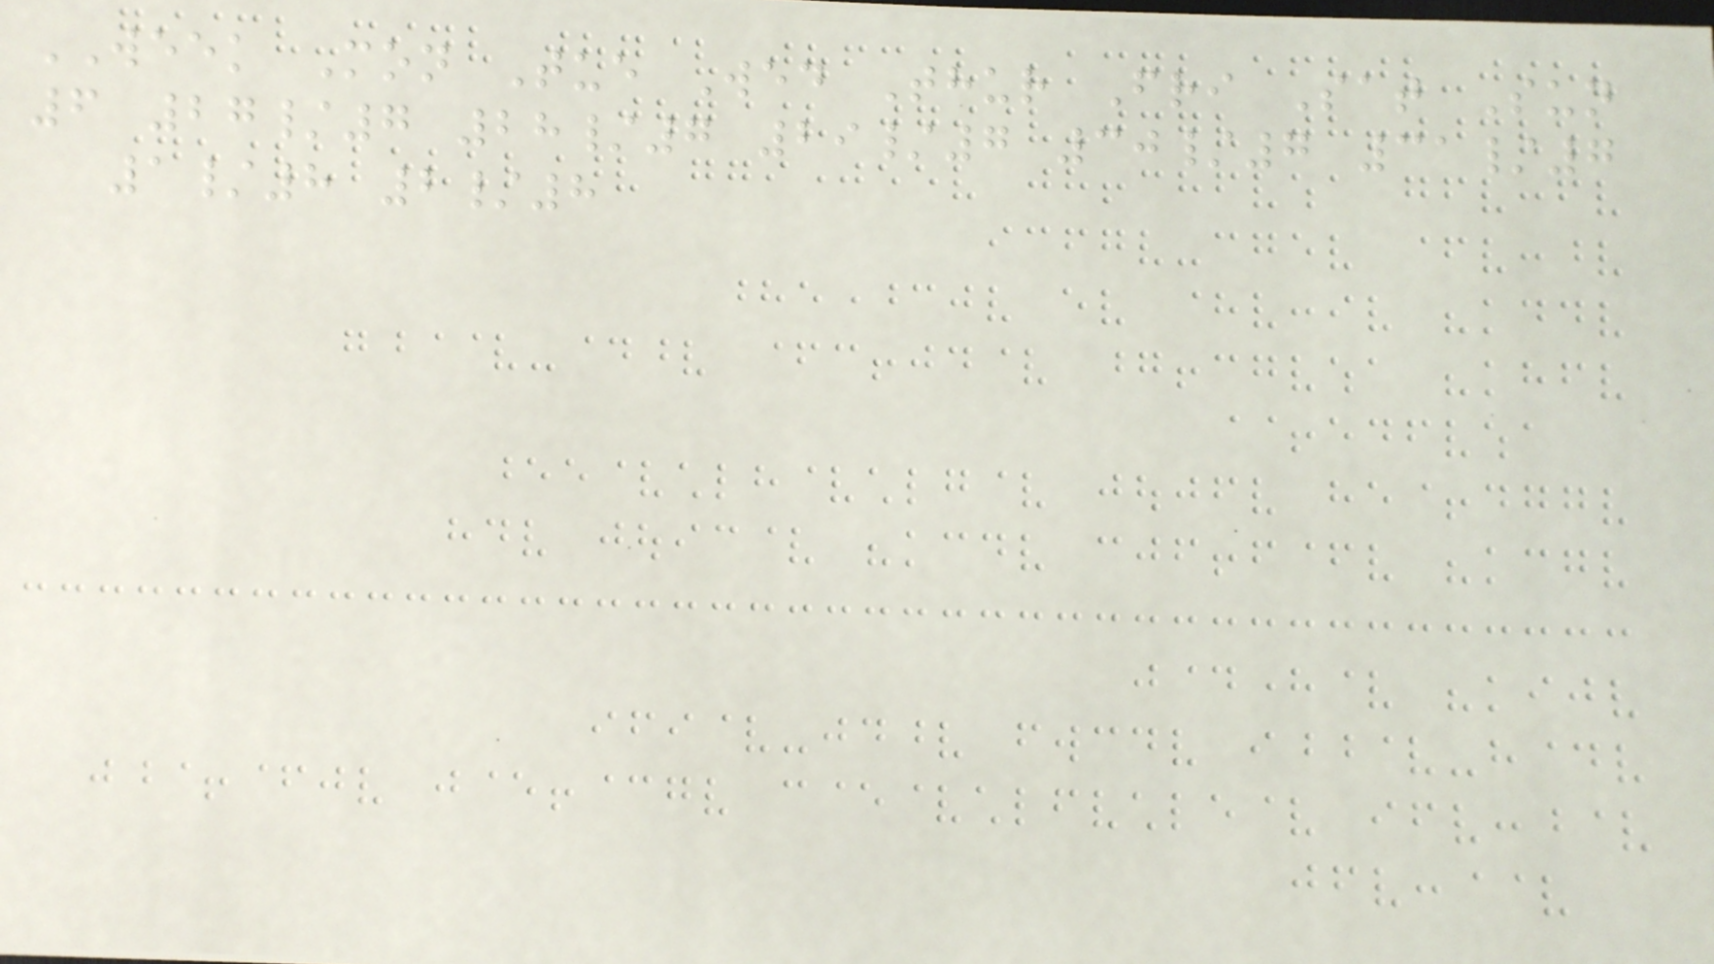WEEK Mon Tue Wed Thur Fri Sat Sun
6 27/7 28/7 29/7 30/7 31/7
1/8 2/8
